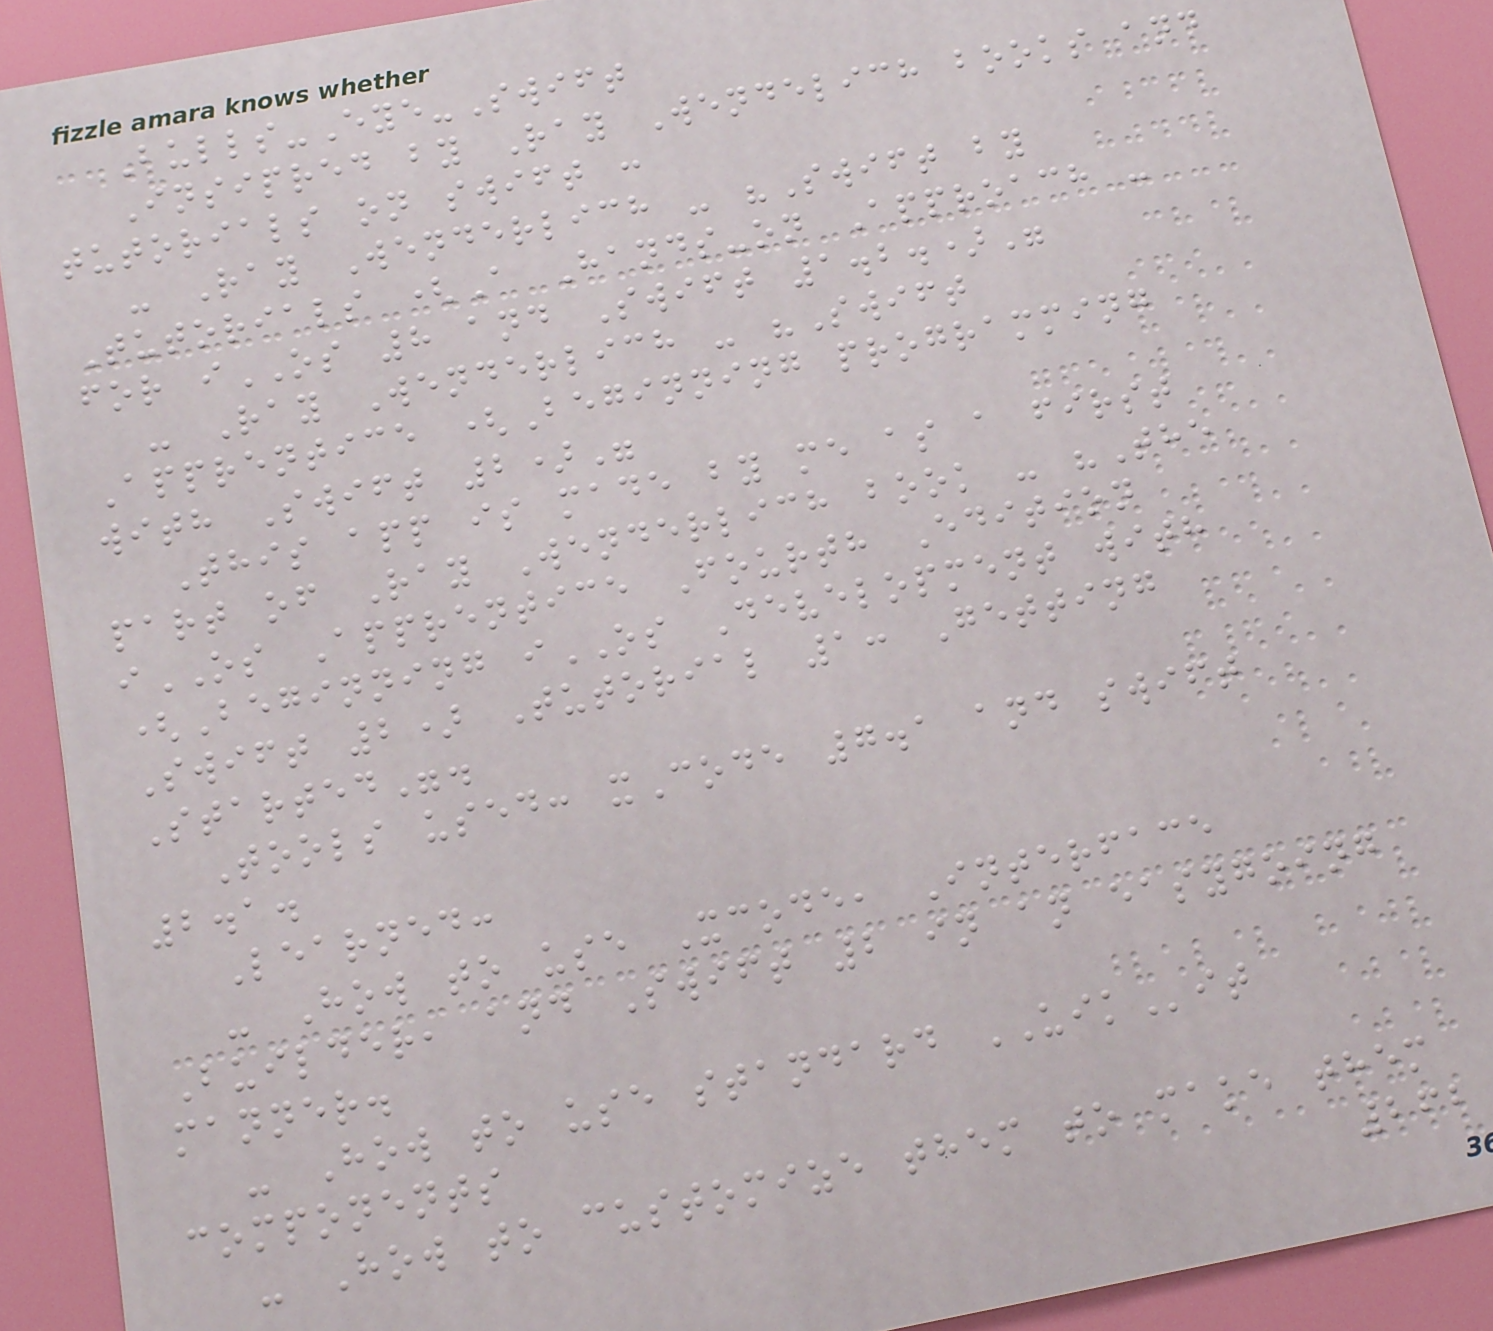Bulls-Eye-Swift
Insipred by Ray Wendelich books and
tutorials on swift :
- Ray Wenderlich - "Swift by
Tutorials (A Hands-on Approach -
for iOS 8 and Swift 1.2.)"
- Ray Wenderlich - "Swift
Apprentice (Beginning programming
with Swift 2)"
This app is made by me as a first
part of Ray Wenderlich book - "The
iOS Apprentice Fourth Edition
(Beginning iOS Development with
Swift 2) Tutorial 1: Getting
Started".
Tools used: xCode 7.1 and swift
2.1.
Learned:
- How to use Xcode, Interface
Builder, and Swift 2 in an easygoing
manner.
- How to use standard UIKit
components
- How to customize them to make them
262
